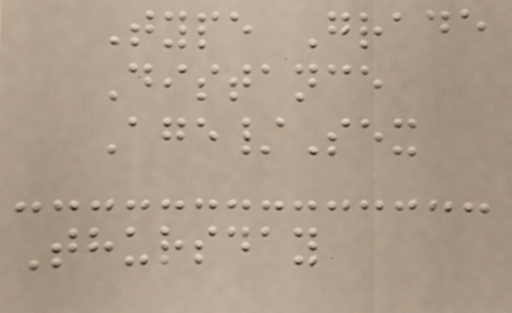Type Grade
Distance
Age/Sex
Thursday
